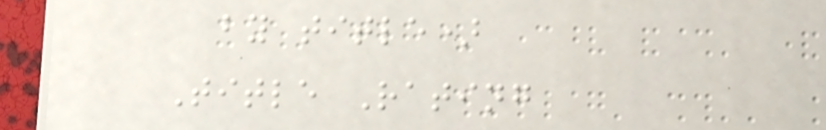by title)
Title Rating
